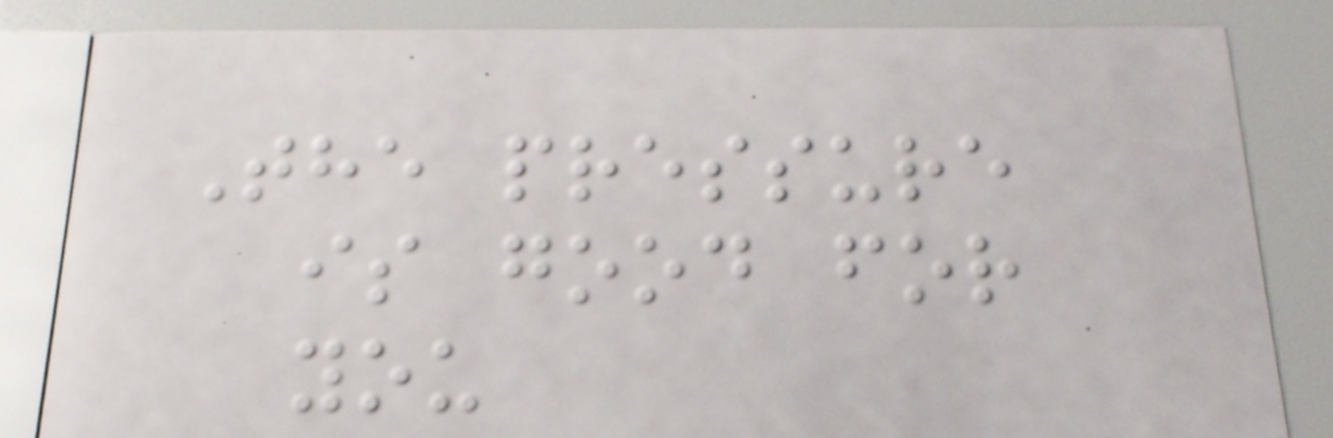The pressure
is good for
you
